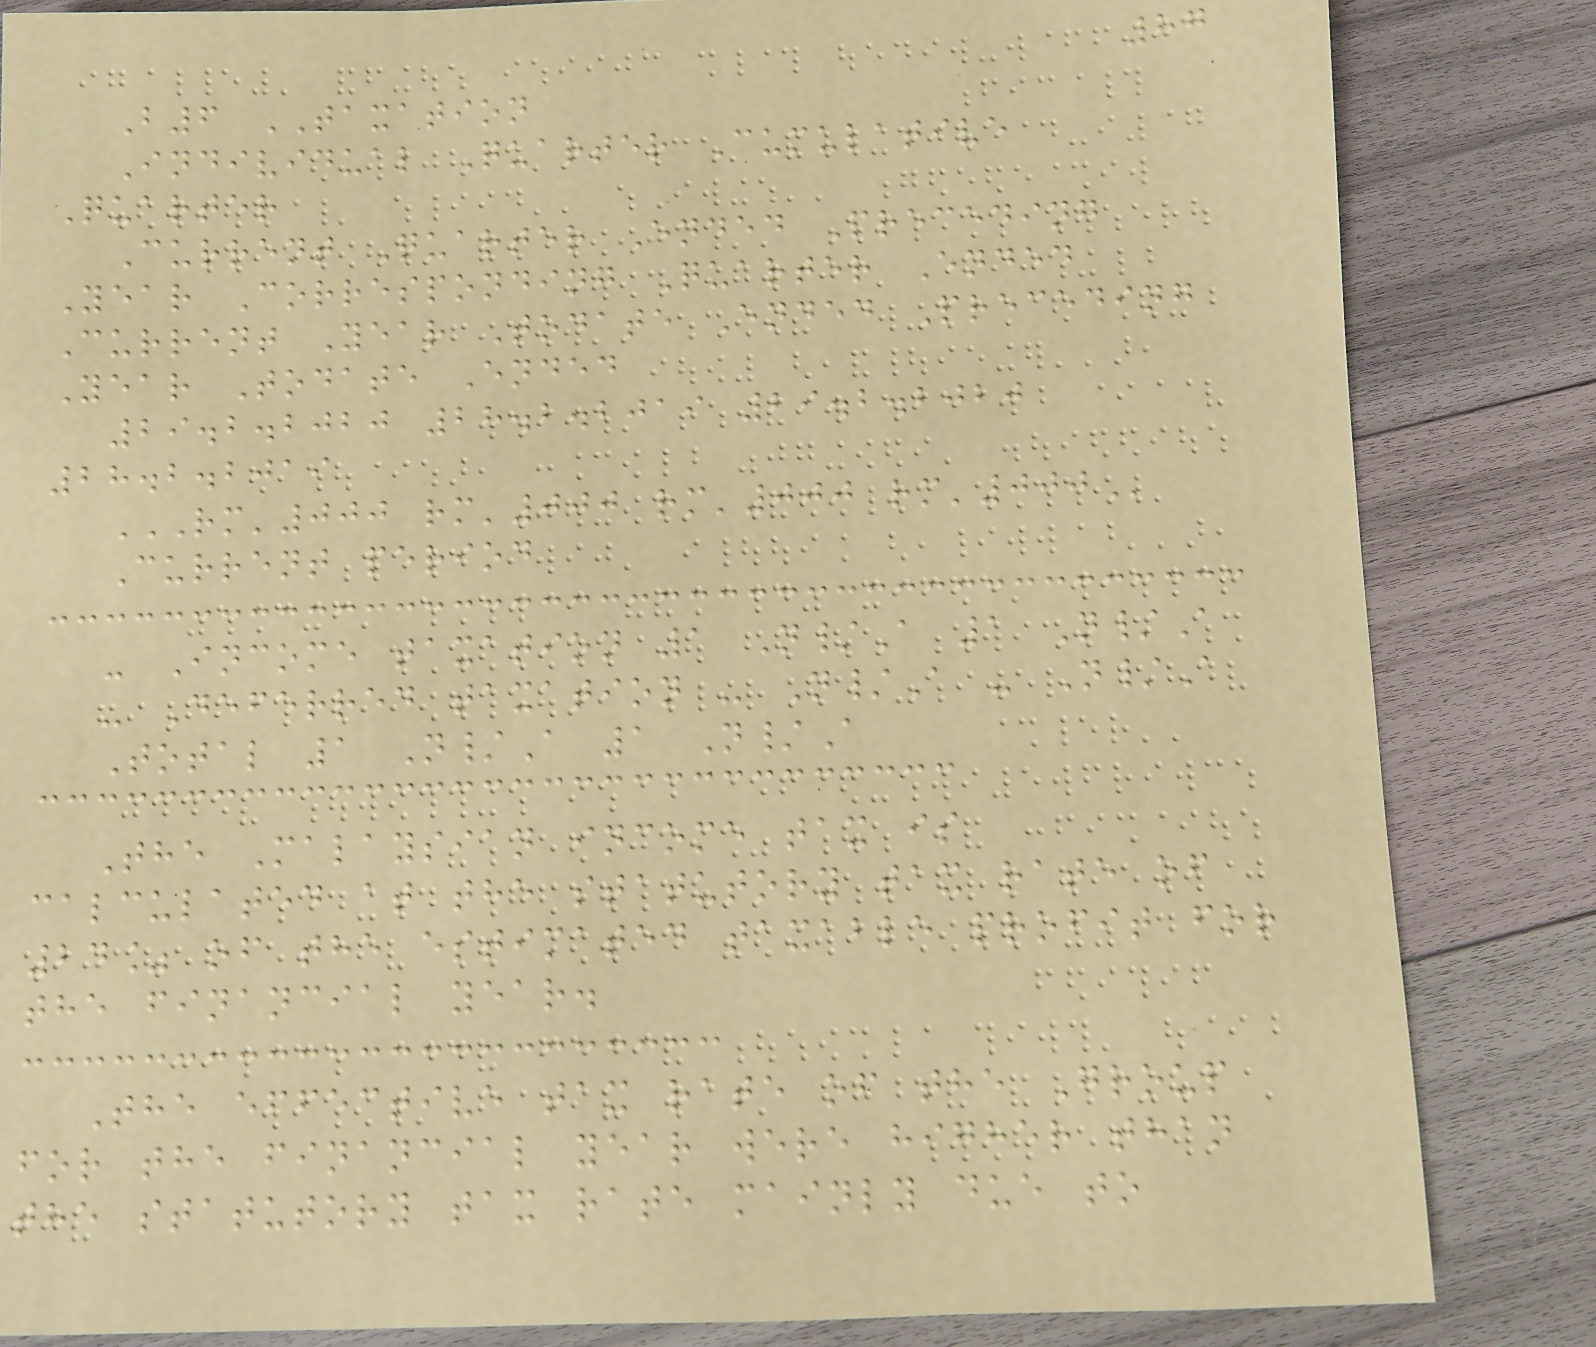87
B6 TAXATION
Individual Quarter Cumulative
Quarter
Current Quarter Ended Preceding
Year Corresponding Quarter Ended
Current Year Todate Ended Preceding
Year Todate Ended
29.2.2020 28.2.2019 29.2.2020
28.2.2019
RM'000 RM'000 RM'000 RM'000
Current period
- Income taxation 1 N/A 1 N/A
- Deferred taxation - N/A - N/A
Total 1 N/A 1 N/A
The Malaysian income tax is
calculated at the statutory tax rate of
24% of the estimated taxable profit for
the financial year.
The effective tax rate of the Group
for the financial year were higher than
the statutory tax rate mainly due to
